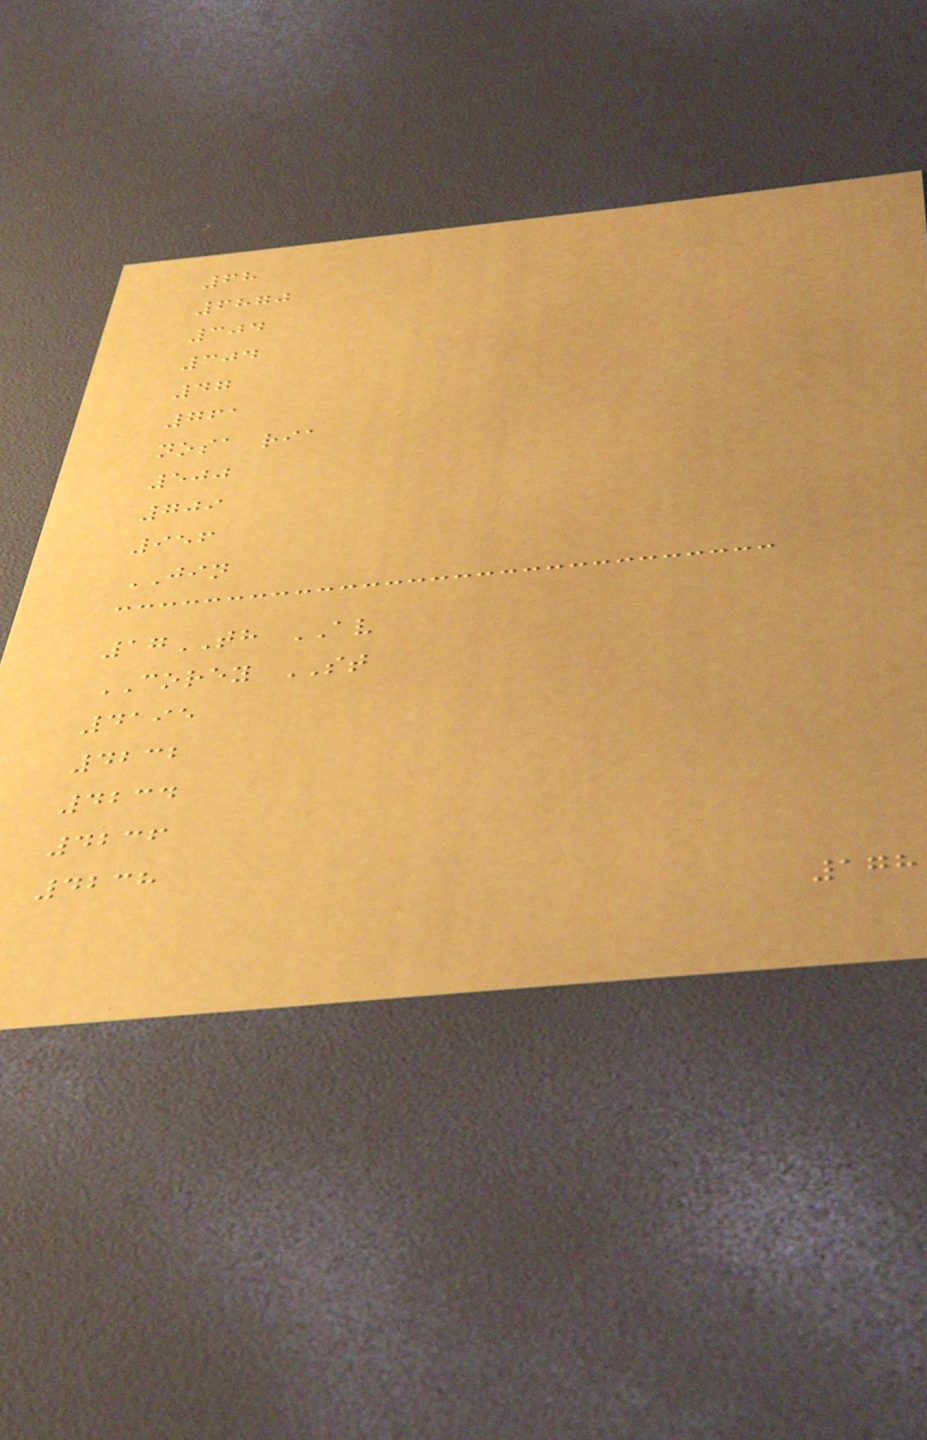68
6870
304
304
47
761
nosa ria
500
709
956
JIN
17TH AV
COREY ST
4195
4232
4234
4236
4238
178
